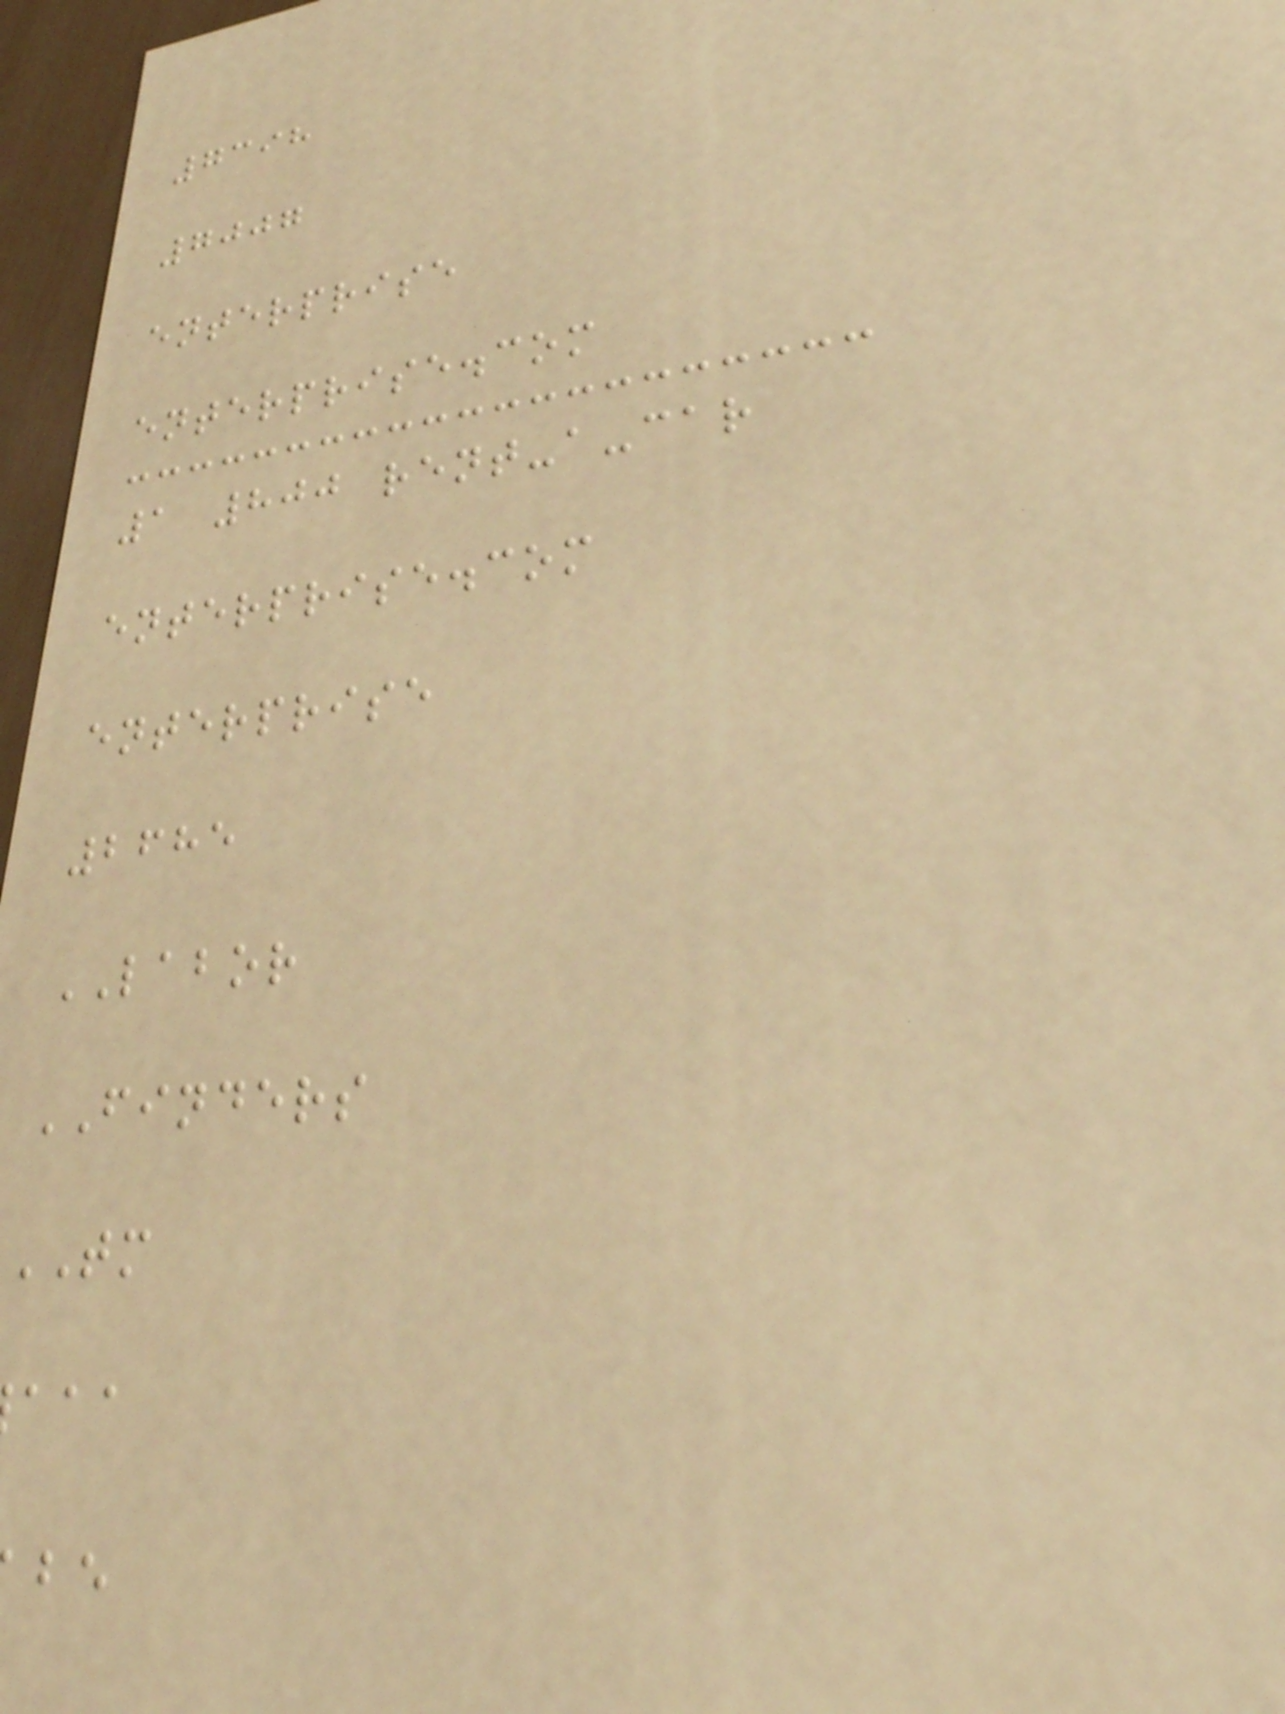7398
7007
enterprise
enterprise.com
1 800 rent-a-car
enterprise.com
enterprise
2685
LABOR
FINDERS
TM
